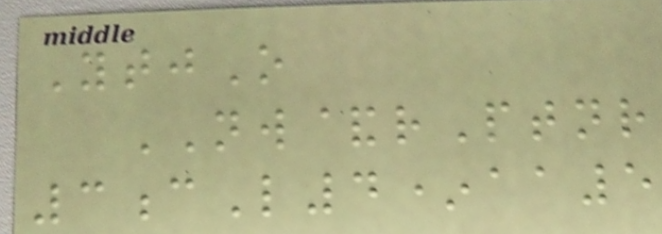YtjO
NW&rPtnr
3cL4*aa5
